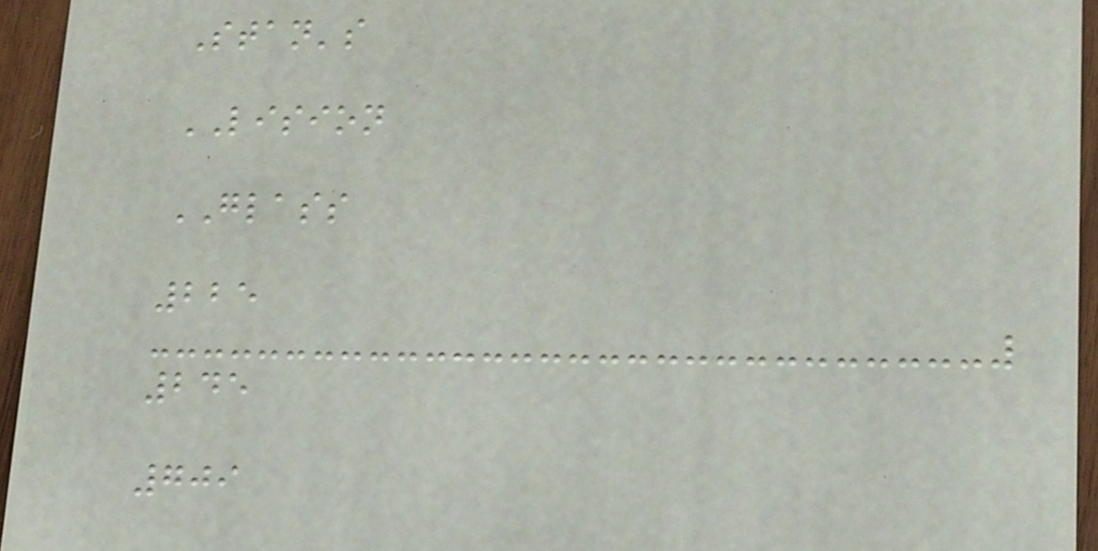Stan's
LISION
GLASS
225
245
709
